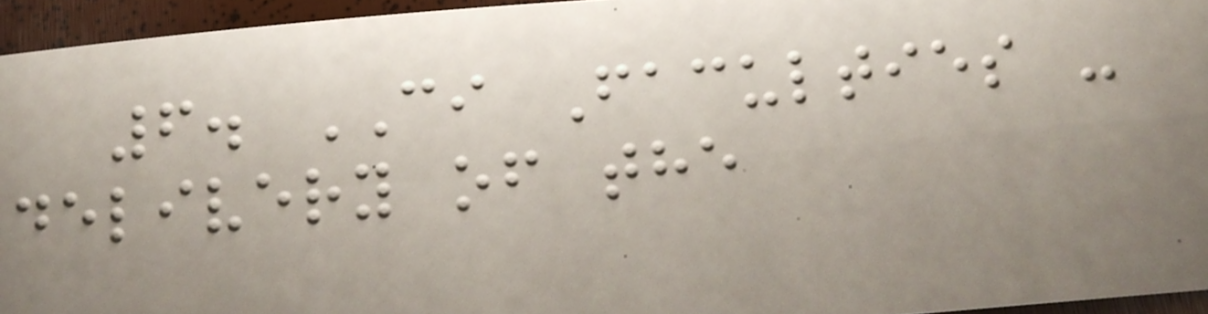6. CI Faculties -
delivery of the
